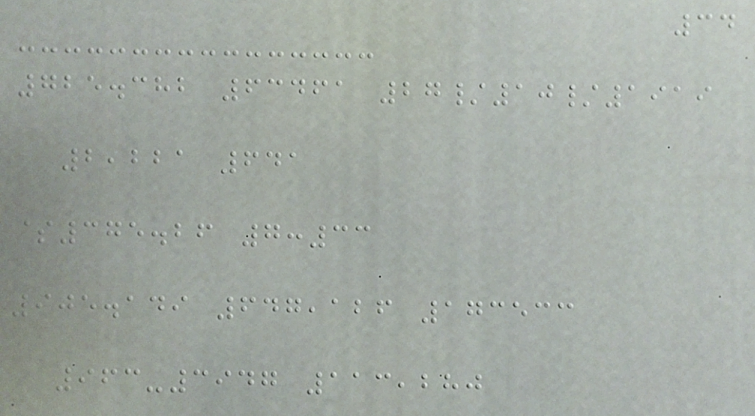34
725.382 63461 27/10/1919
2,221 641
$375.26 7:33
905.149 647,126 173533
963-3947 113,280
